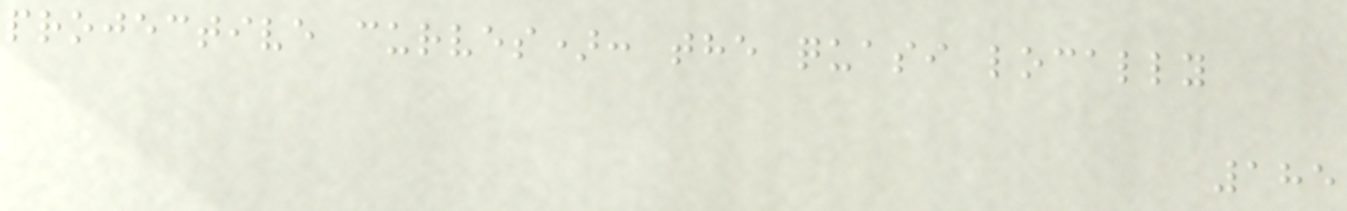projective curves): the quasi locally
185
